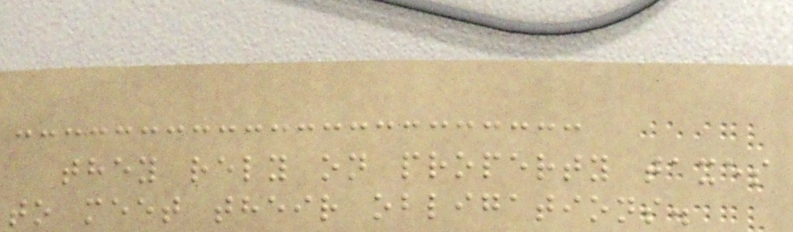they rely on property taxes
to meet their obligations.
